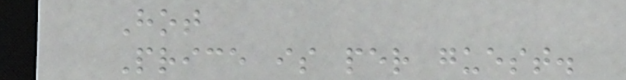Hot
Price is per guest.
